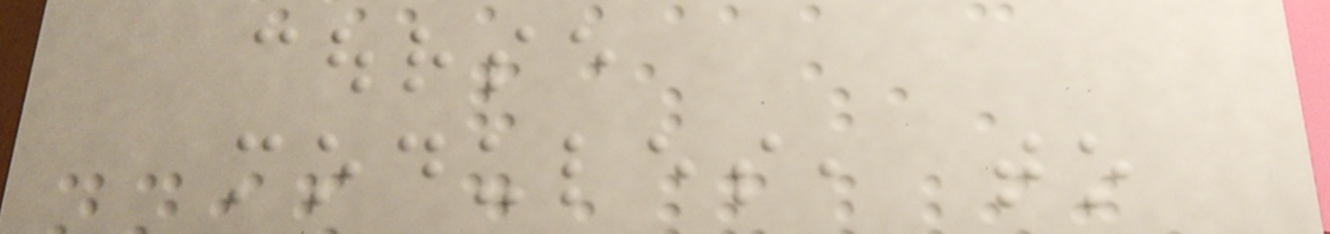course
modules, to
